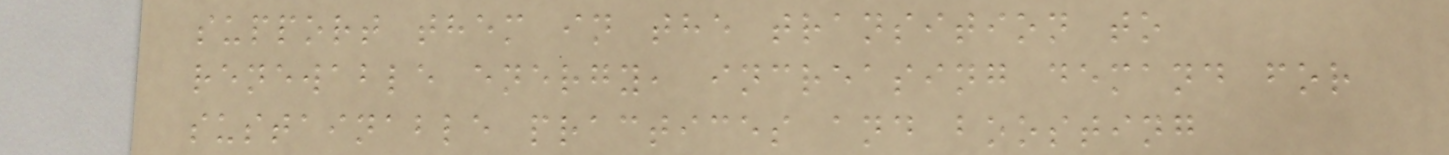support them in the transition to
renewable energy, increasing demand for
sustainable practices and boosting
